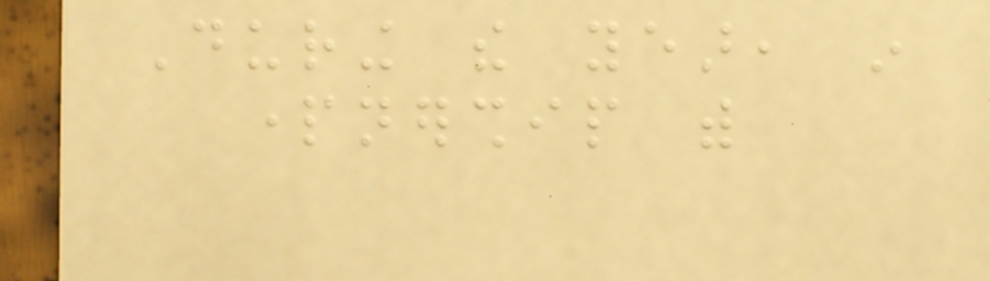During the year, in
partnership with
